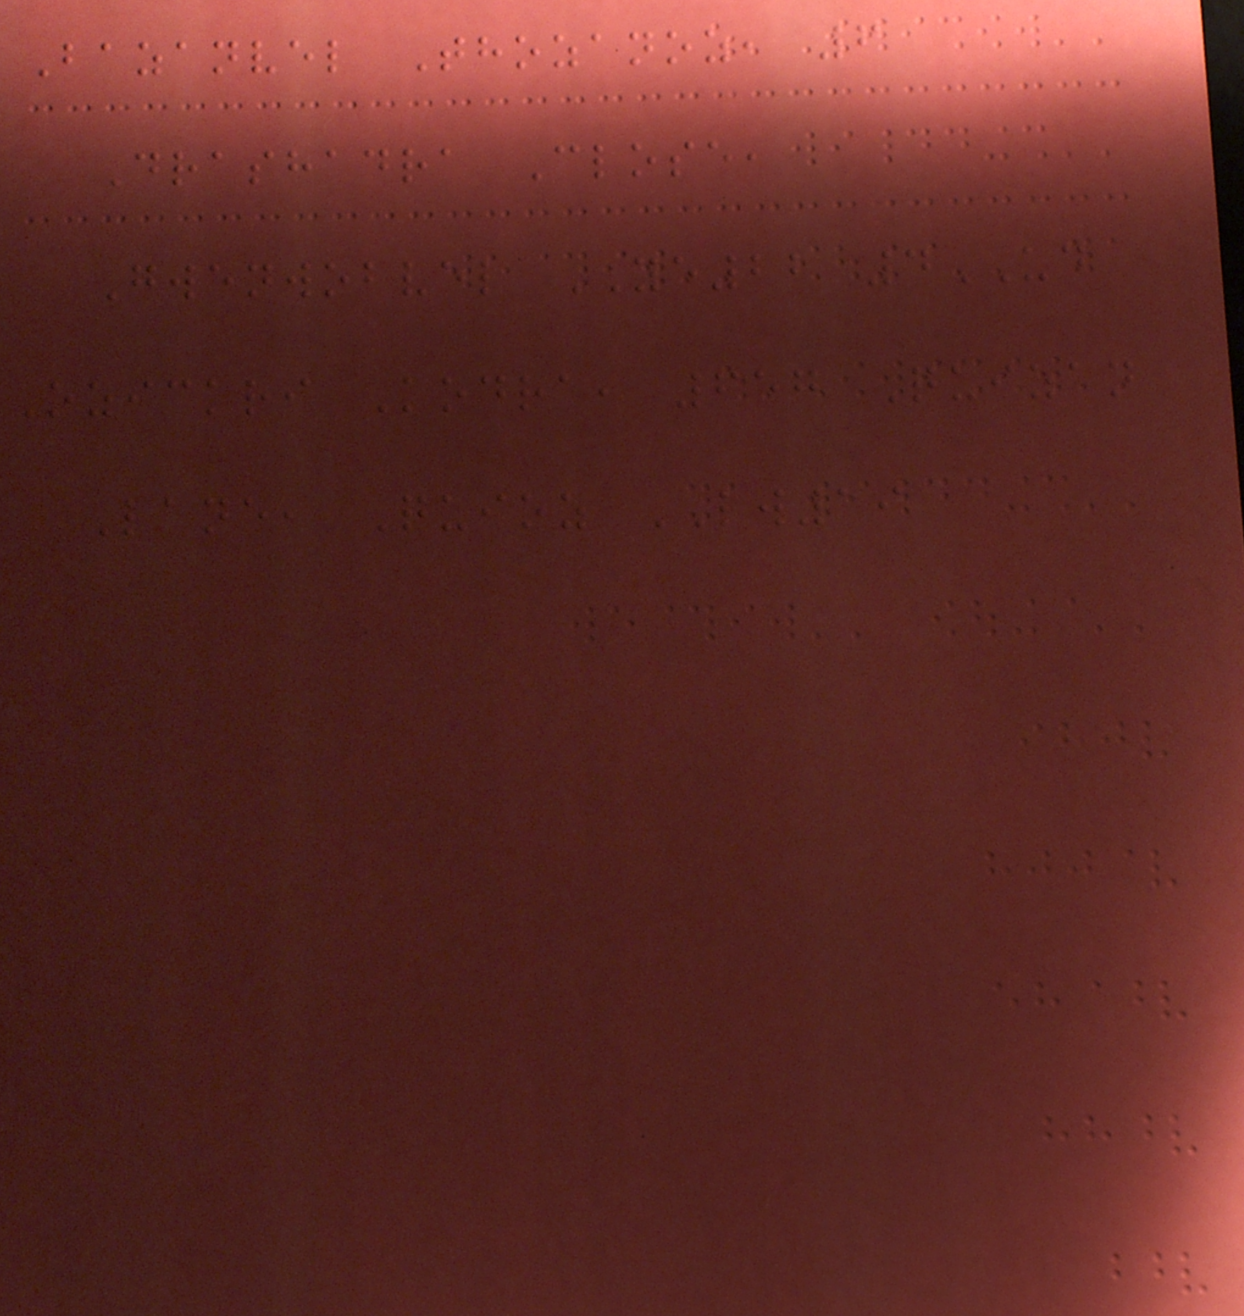Bazanvel Thozanoz, 6
Drashadra Close,
Gwenwobvel YE22 4UD
Ozickri Kodra, 657 Quizan
Lane, Quioz LW19
